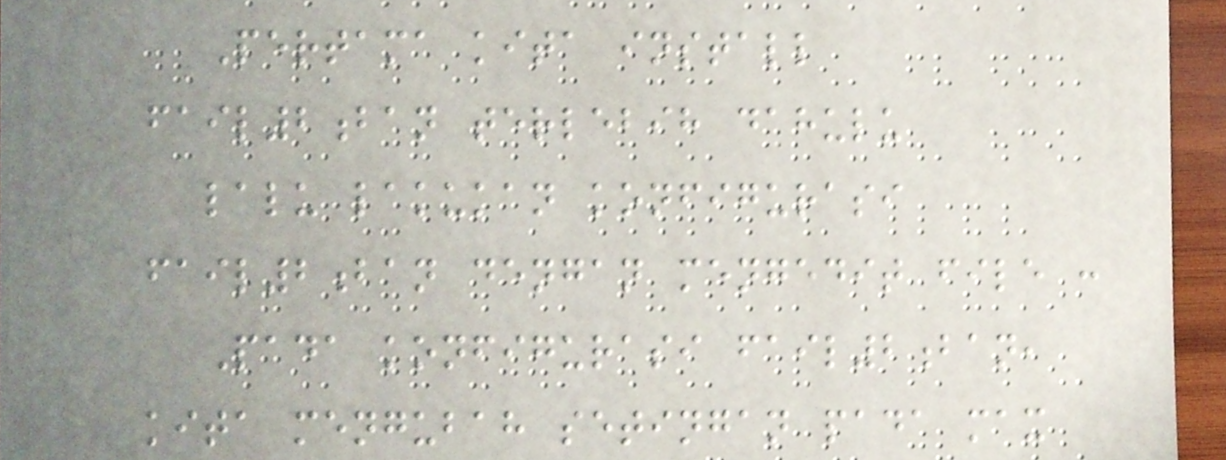Pertama kita install
fail2ban terlebih dahulu
lalu lakukan konfigurasi
fail2ban dengan mengedit file :
Pada konfigurasi fail2ban,
kita mengubah setingan pada max
